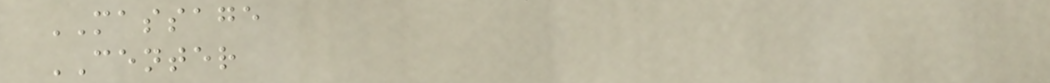MASSAGE
CENTER
